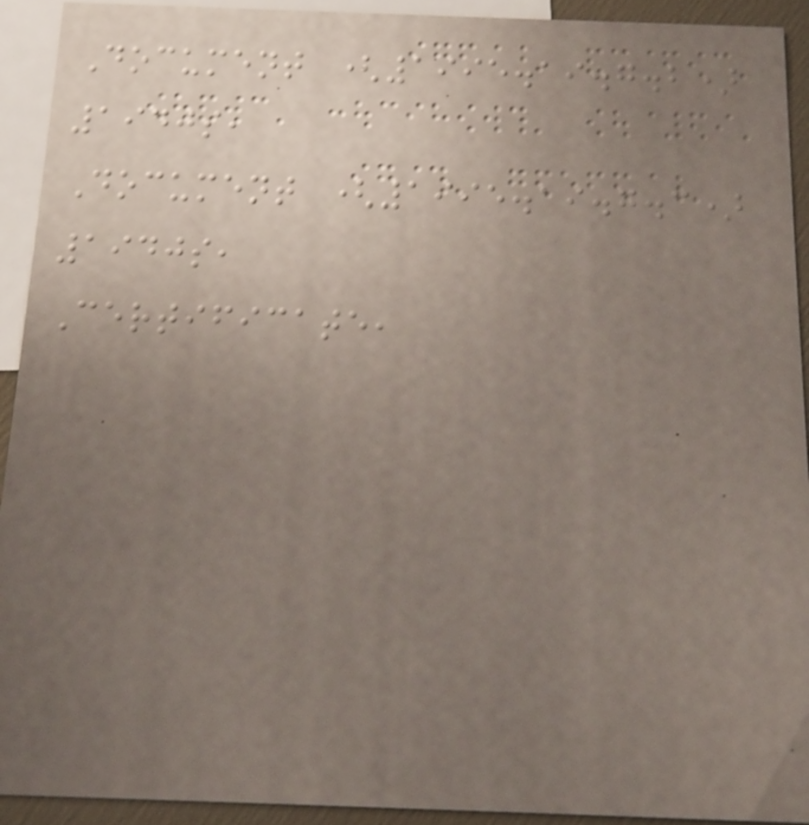Document (1995.19.7.2)
1940s,
Document (1995.19.7.3)
1940s,
Certificate,
